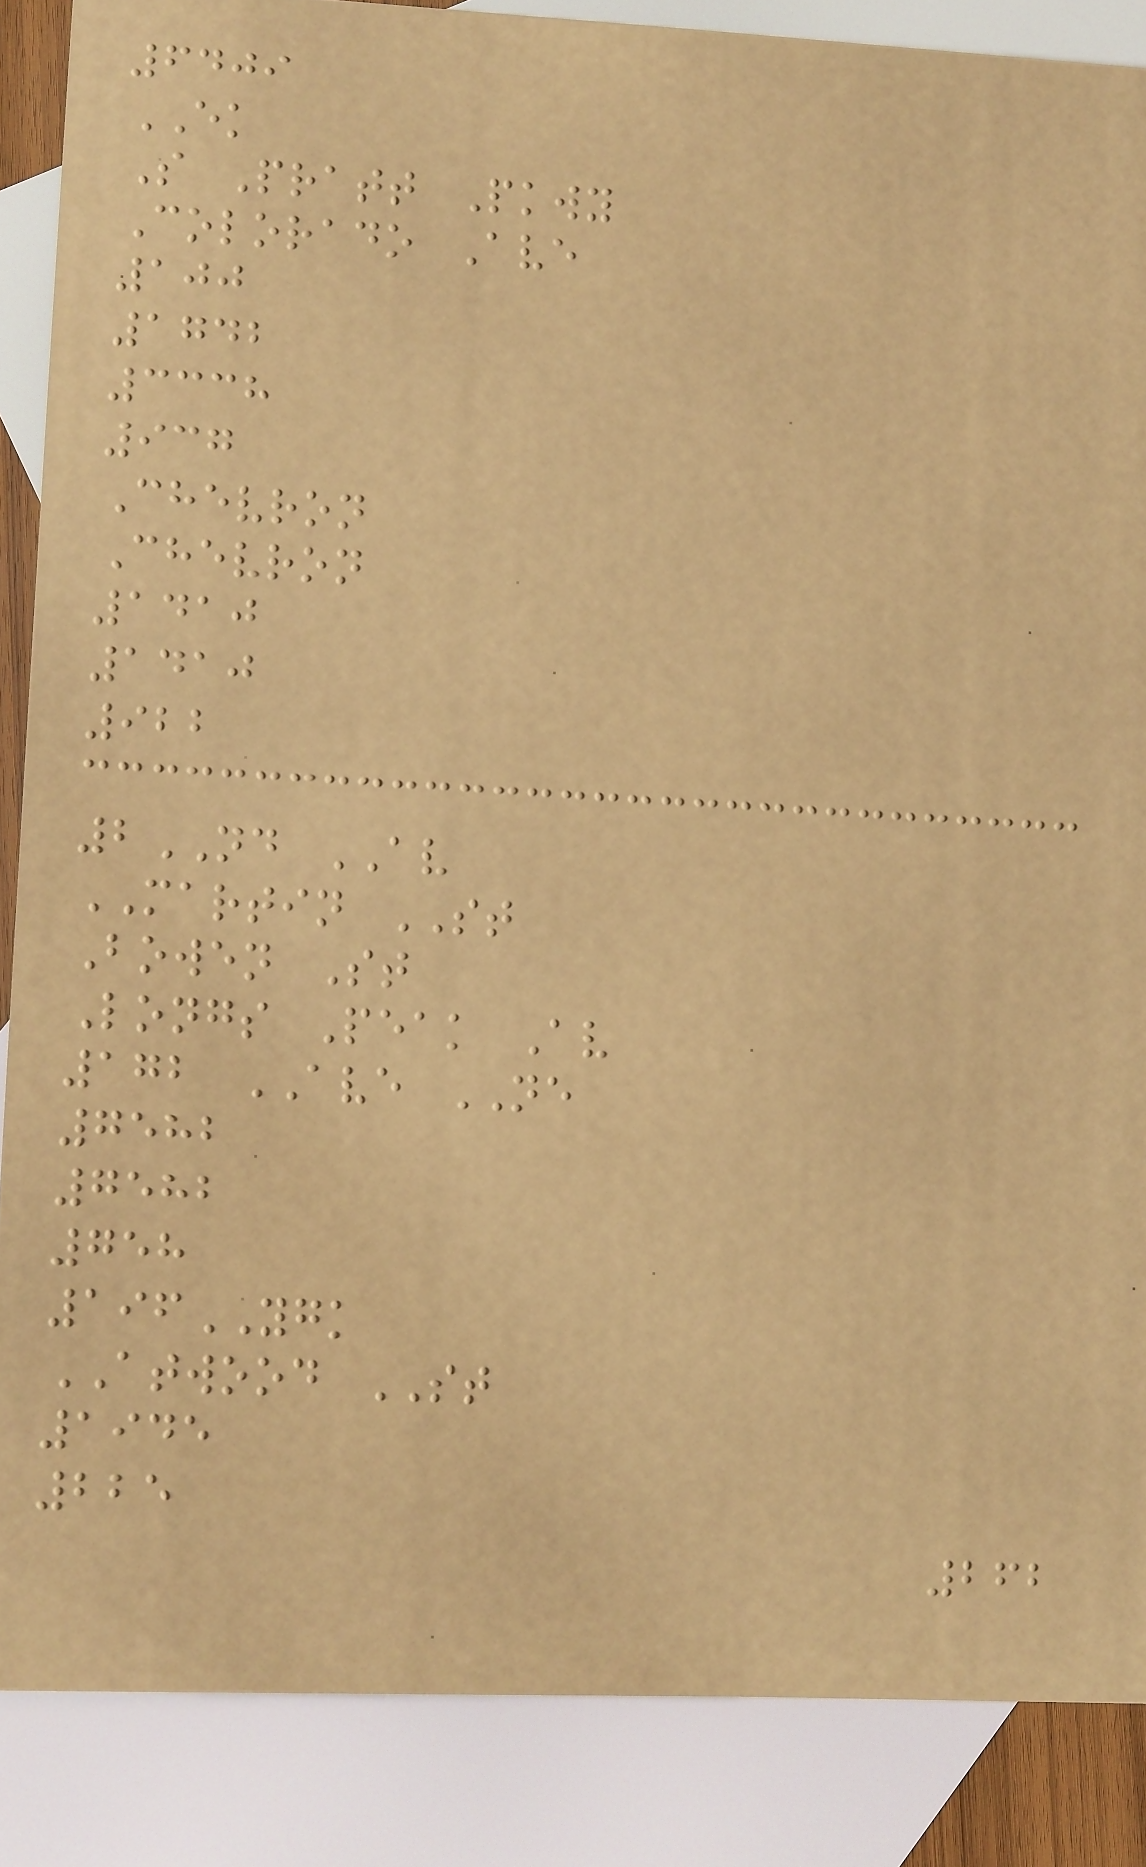6409
EK
S Pratt Pkwy
Colorado Ave
100
1742
3338
937
Chevron
Chevron
1410
1410
922
2ND AV
MARTIN ST
Bowen St
Longs Peak Av
172 AVE NE
7582
7582
758
196YGK
ATWOOD ST
1945
225
262
